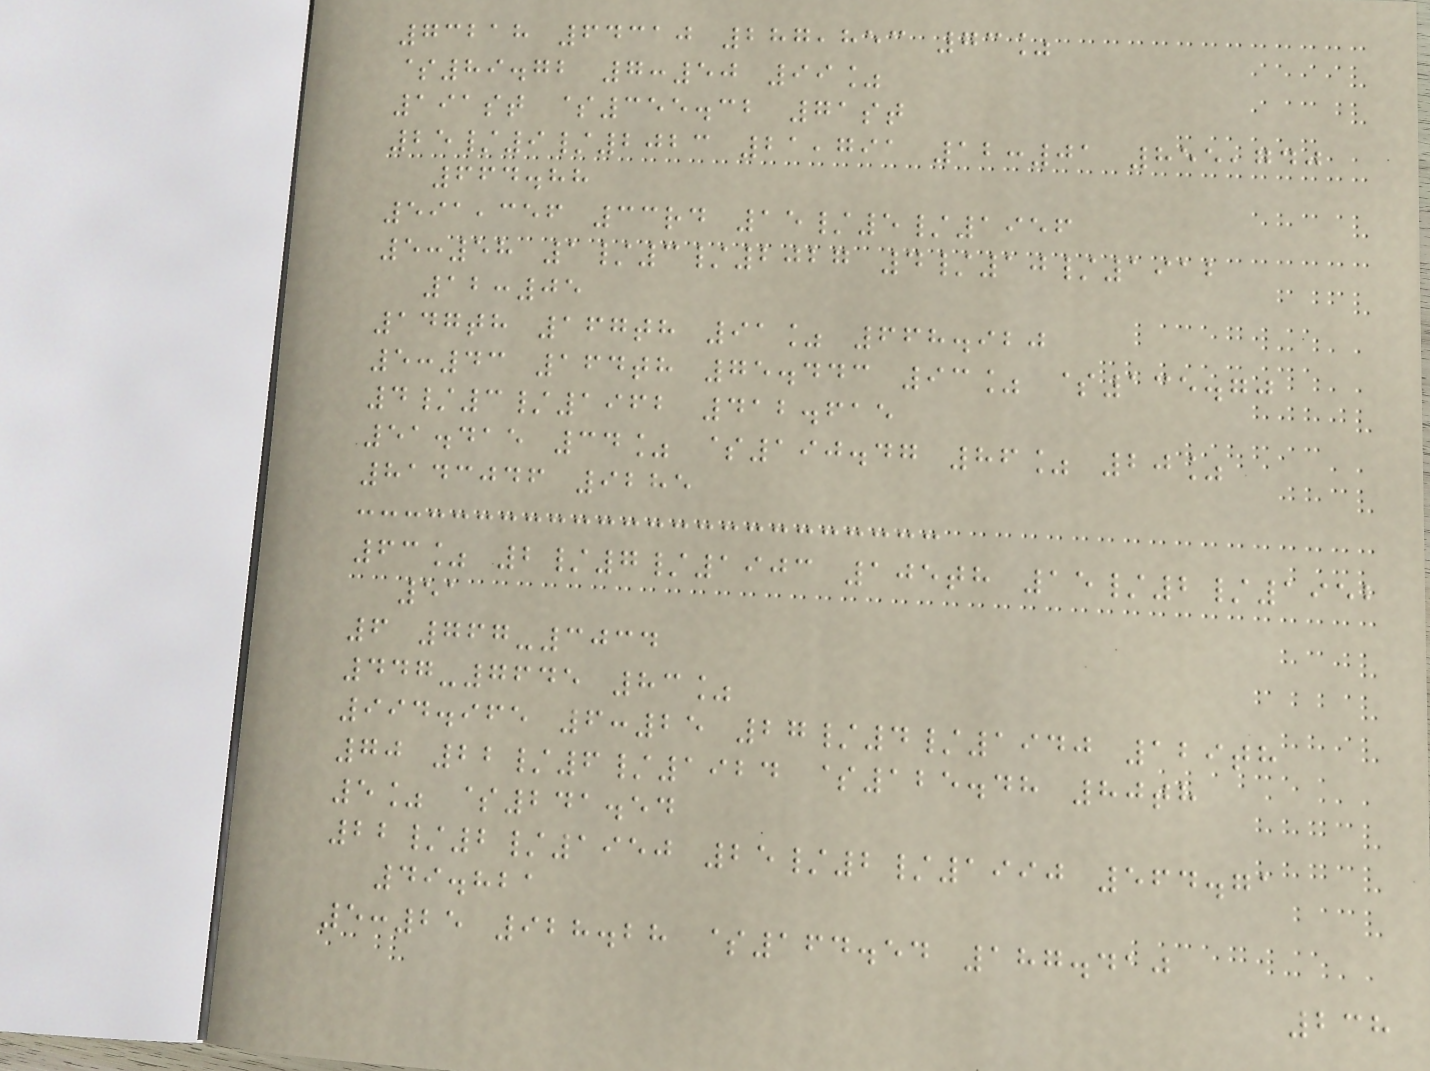73218 64310 287,853 73%
$89.72 7:50 99%
191st $355.32 71st
25/9/2023 21,791 12:01 855,740
664.88
591,356 33rd 15/5/1956
5:58 1/3/2027 4/10/1912
12:05
147th 167th 91% 668.920
5:43 164th 75.443 93% $135.70
4/3/1962 412.615
51.415 34% $190.47 86% 20%
8143046 9285
63% 2/7/1903 105th 15/2/1952
51
6 767-3034
447-7645 83%
994.965 6:25 27/4/1940 129th
70 22/6/1924 $125.48 80th
5% $241.54
22/2/1950 25/2/1990 564.71
49.821
5:25 928.28 $164.54 187.410
238
